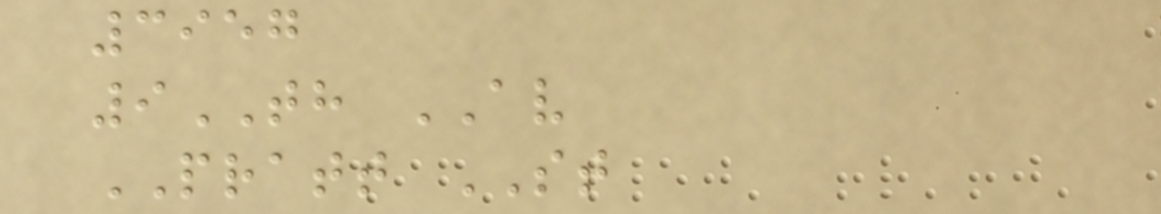3957
9TH AV
PRATT ST
